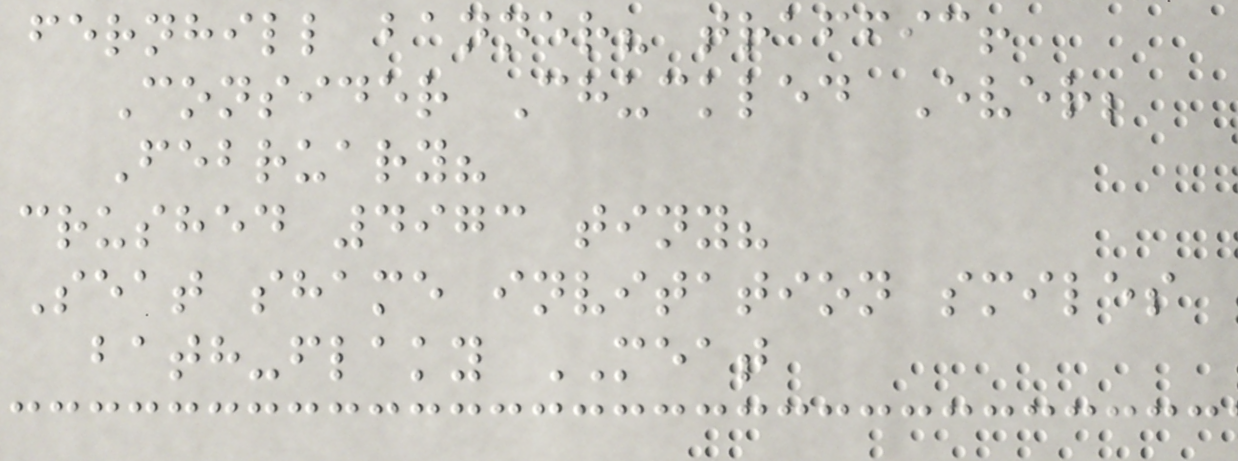fernhill banner? traffic!
Consider Chuckled Ever;
February?
crushed 4973 tiny?
Seat shame invitation smiles
bath-flaky MEAT
